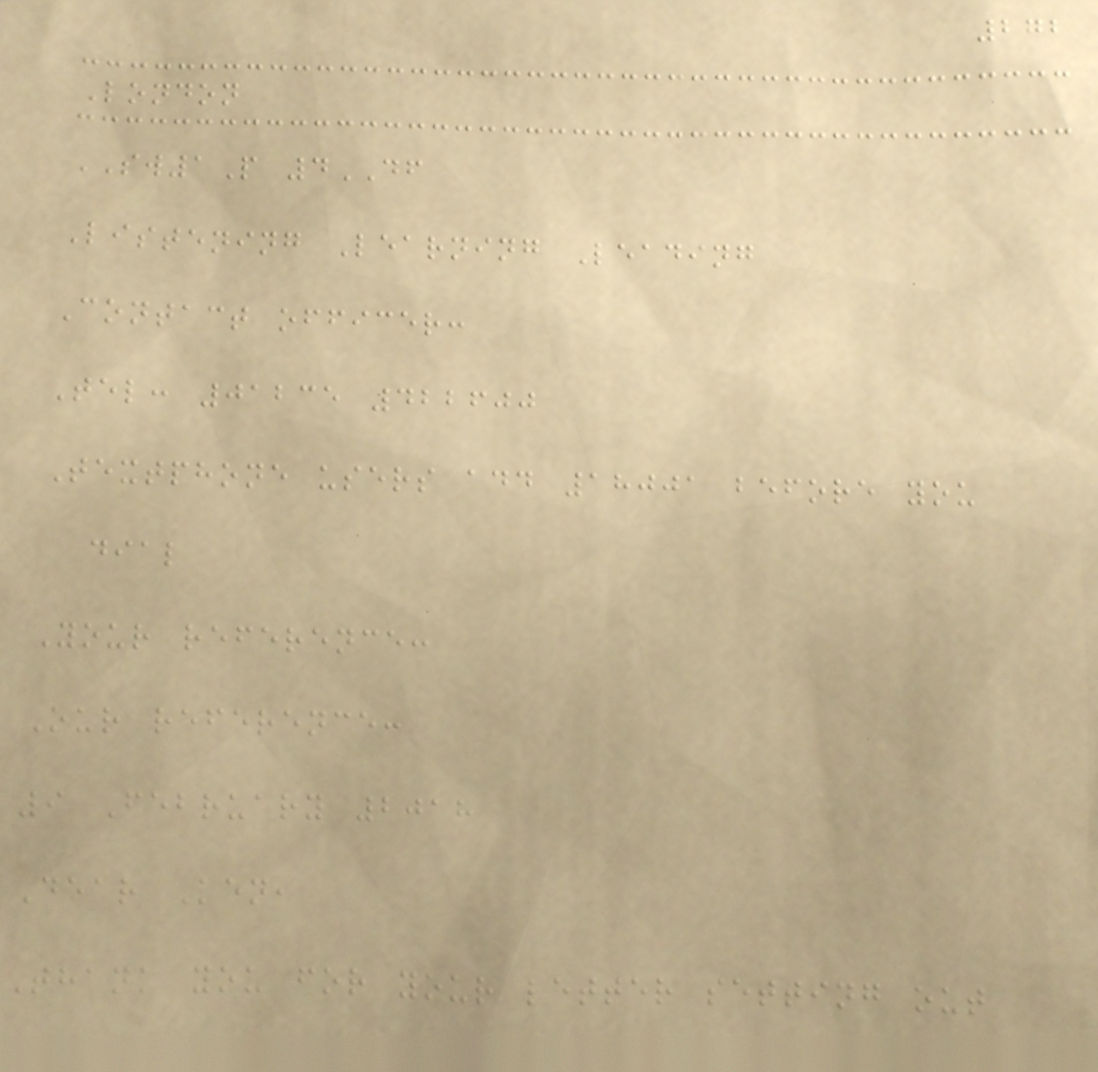272
London
SW1P 4DF
Listening Learning Leading
Contact officer:
Tel: 01235 422600
Textphone users add 18001 before you
dial
Your reference:
Our reference:
9 February 2018
Dear Ken,
Thank you for your letter setting out
